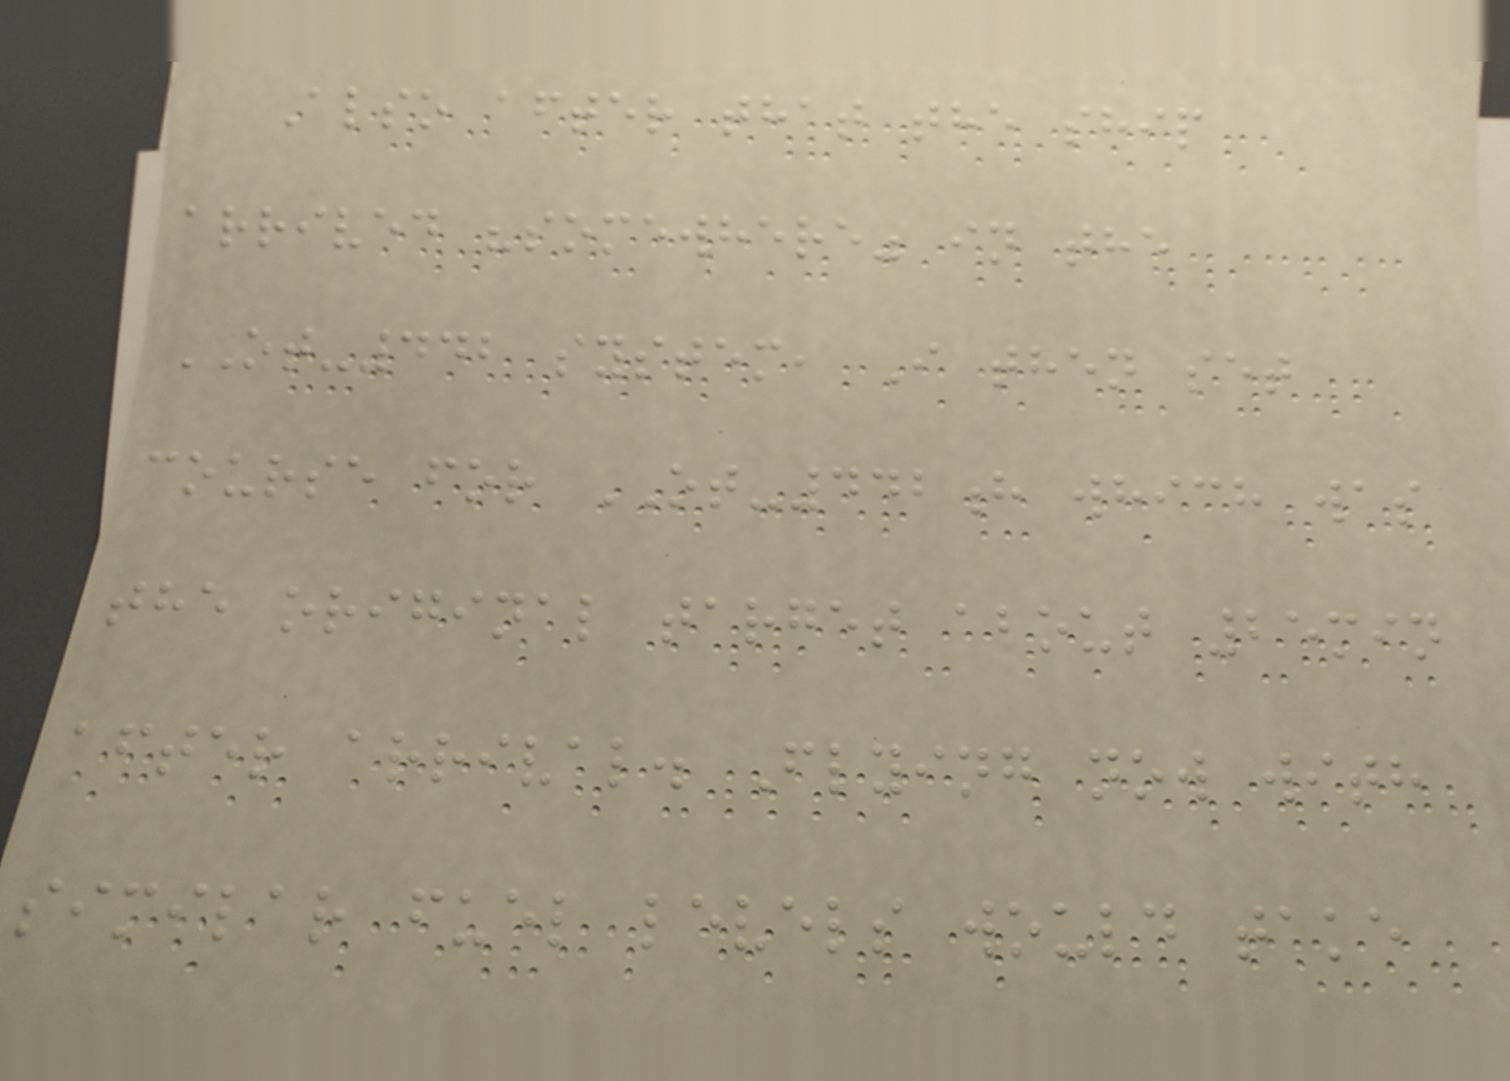Also after that the ship
arrived "somewhere" in the
OT-442 system, I then set
course for OT-442h which was
the original target about 25min
after arrival. Flying now with
similar fuel levels would take
